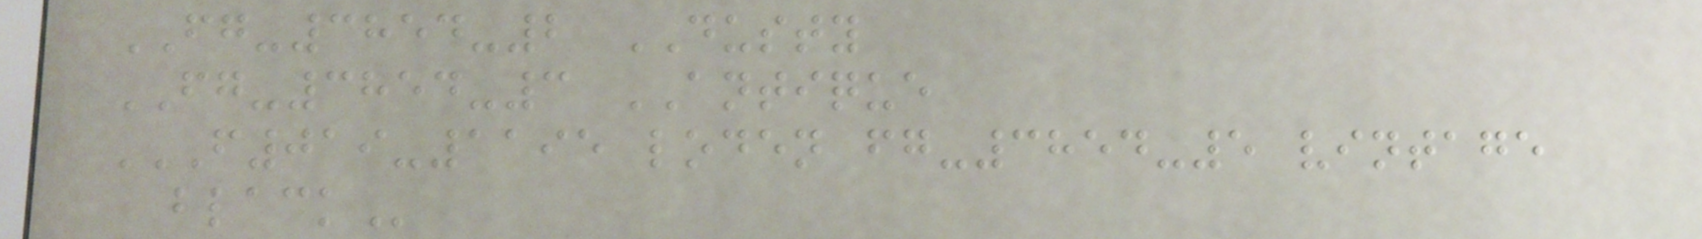FG-3854-2 DUSTY
FG-3854-3 ANTIQUE
F019-1195 LODEN FG-3854-5 VINTAGE
BLACK
